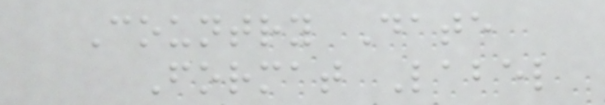Country Date
Format Label
